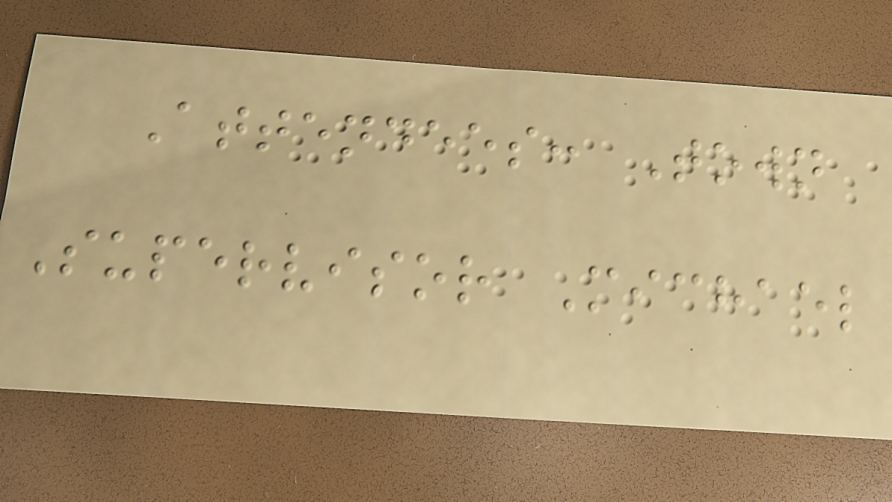Attendees: Town
Supervisor Michael
